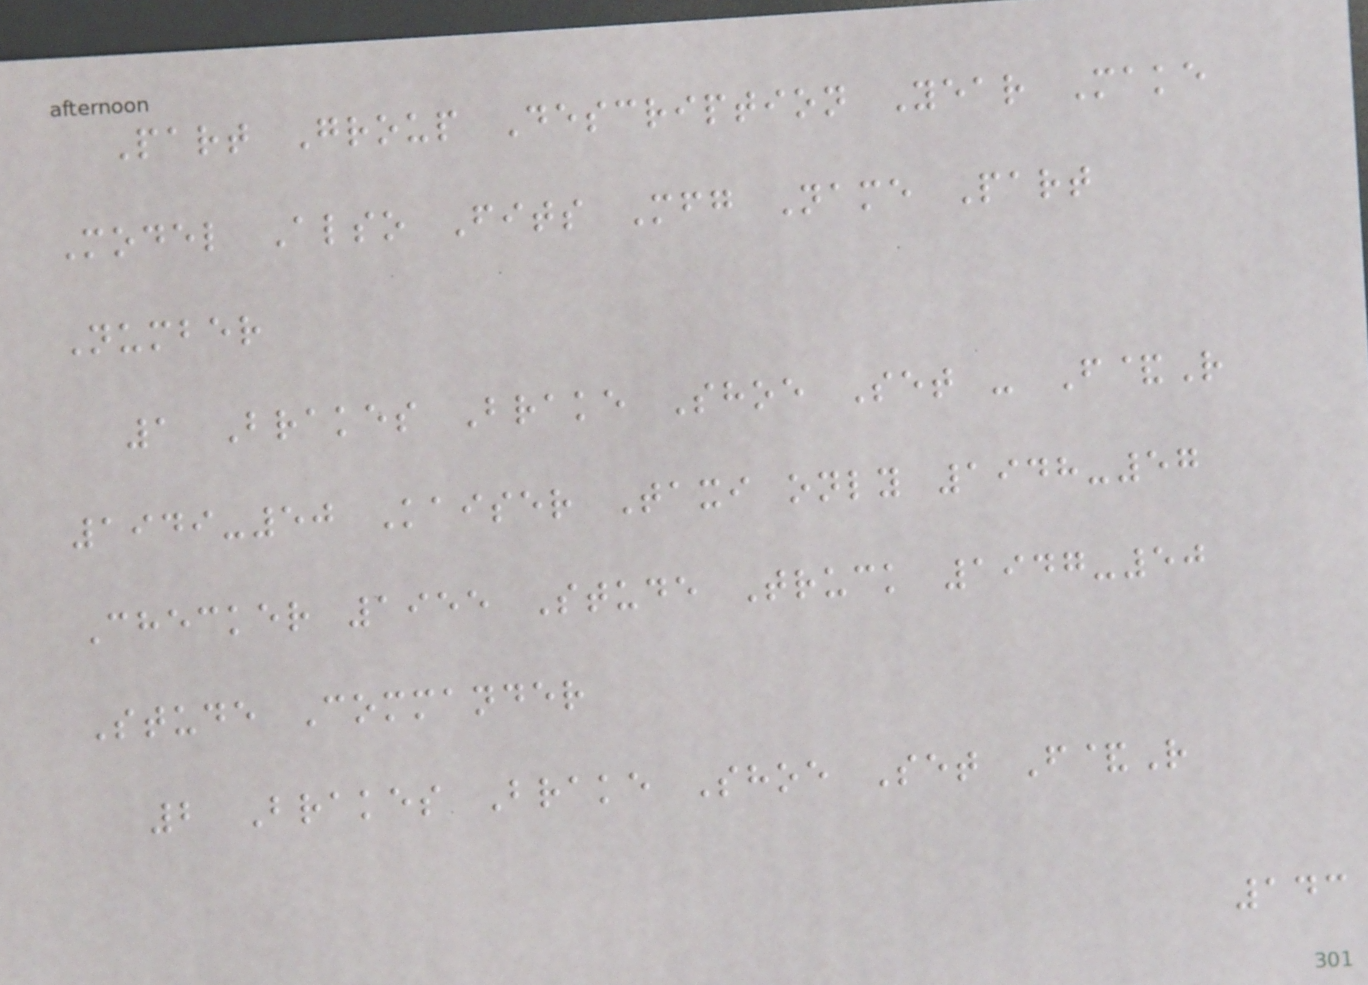Part Group Description Year Make
Model Also Fits Mfg Name Part
Number
1 Brakes Brake Shoe Set - F&R
1949-50 Kaiser Taxi only 1948-57
Checker 1955 Stude Truck 1947-50
Stude Commander
2 Brakes Brake Shoe Set F&R
143
